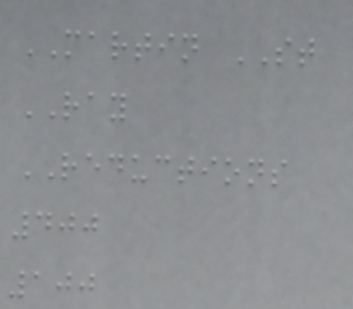MARTIN ST
RAY
REDUCTIONS
400
100
